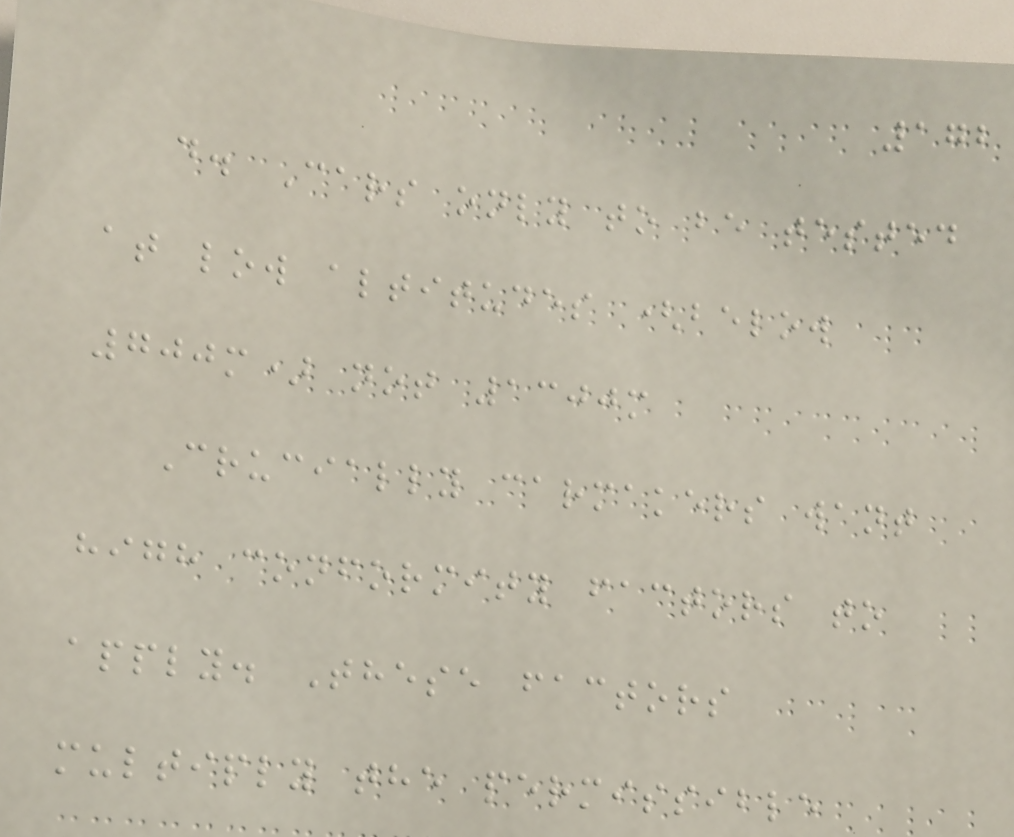172
d. Cars only to be tested
at low altitudes (below
700m) not 1300m
Crucially carmakers want
high conformity factors to
apply. These factors
multiply the permissible
